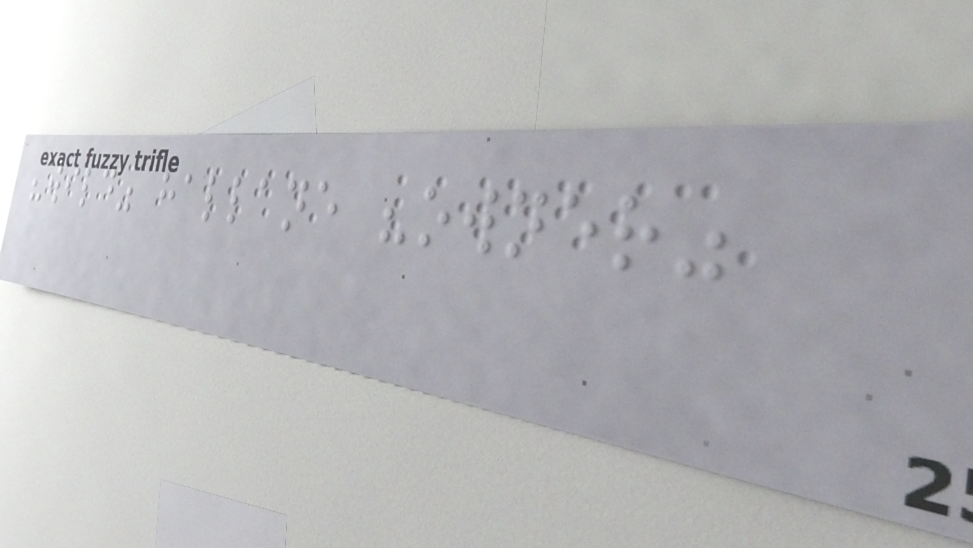"wild" hallane "owner"
